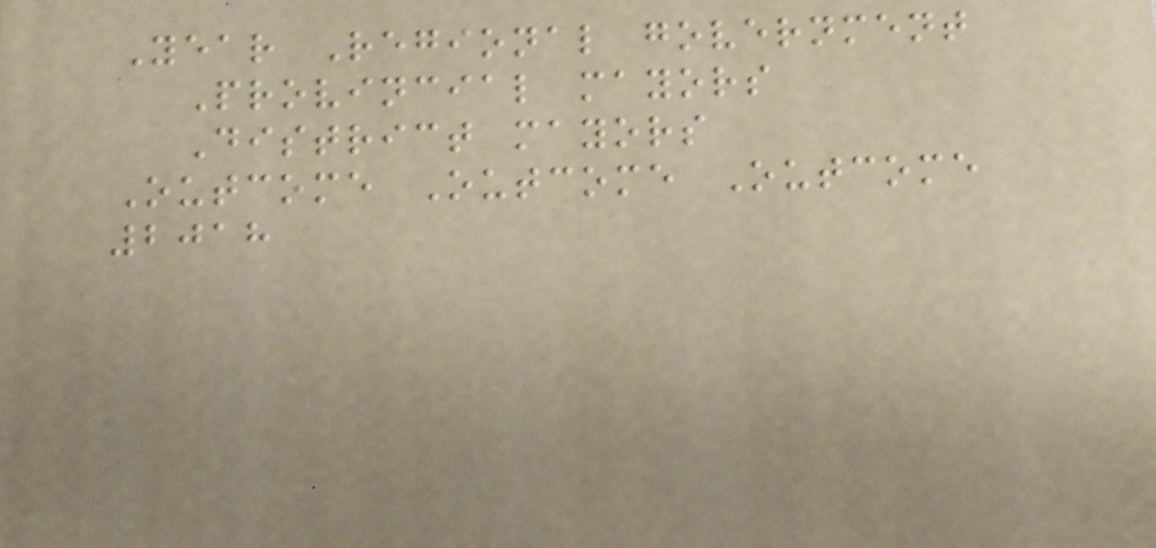Year Regional government
Provincial mayors
District mayors
Outcome Outcome Outcome
2018
